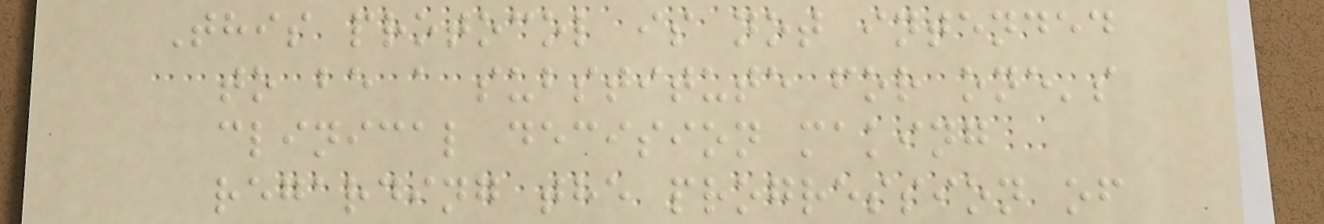This protocol is not intended
to be a substitute for one's
clinical decision making
regarding the progression of
